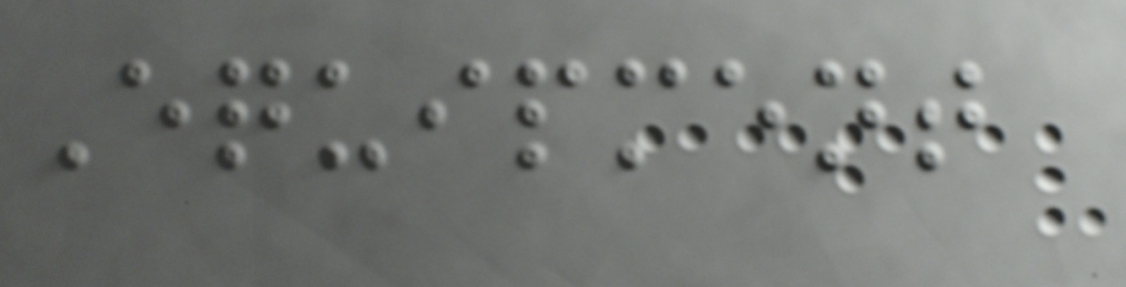Equipment
